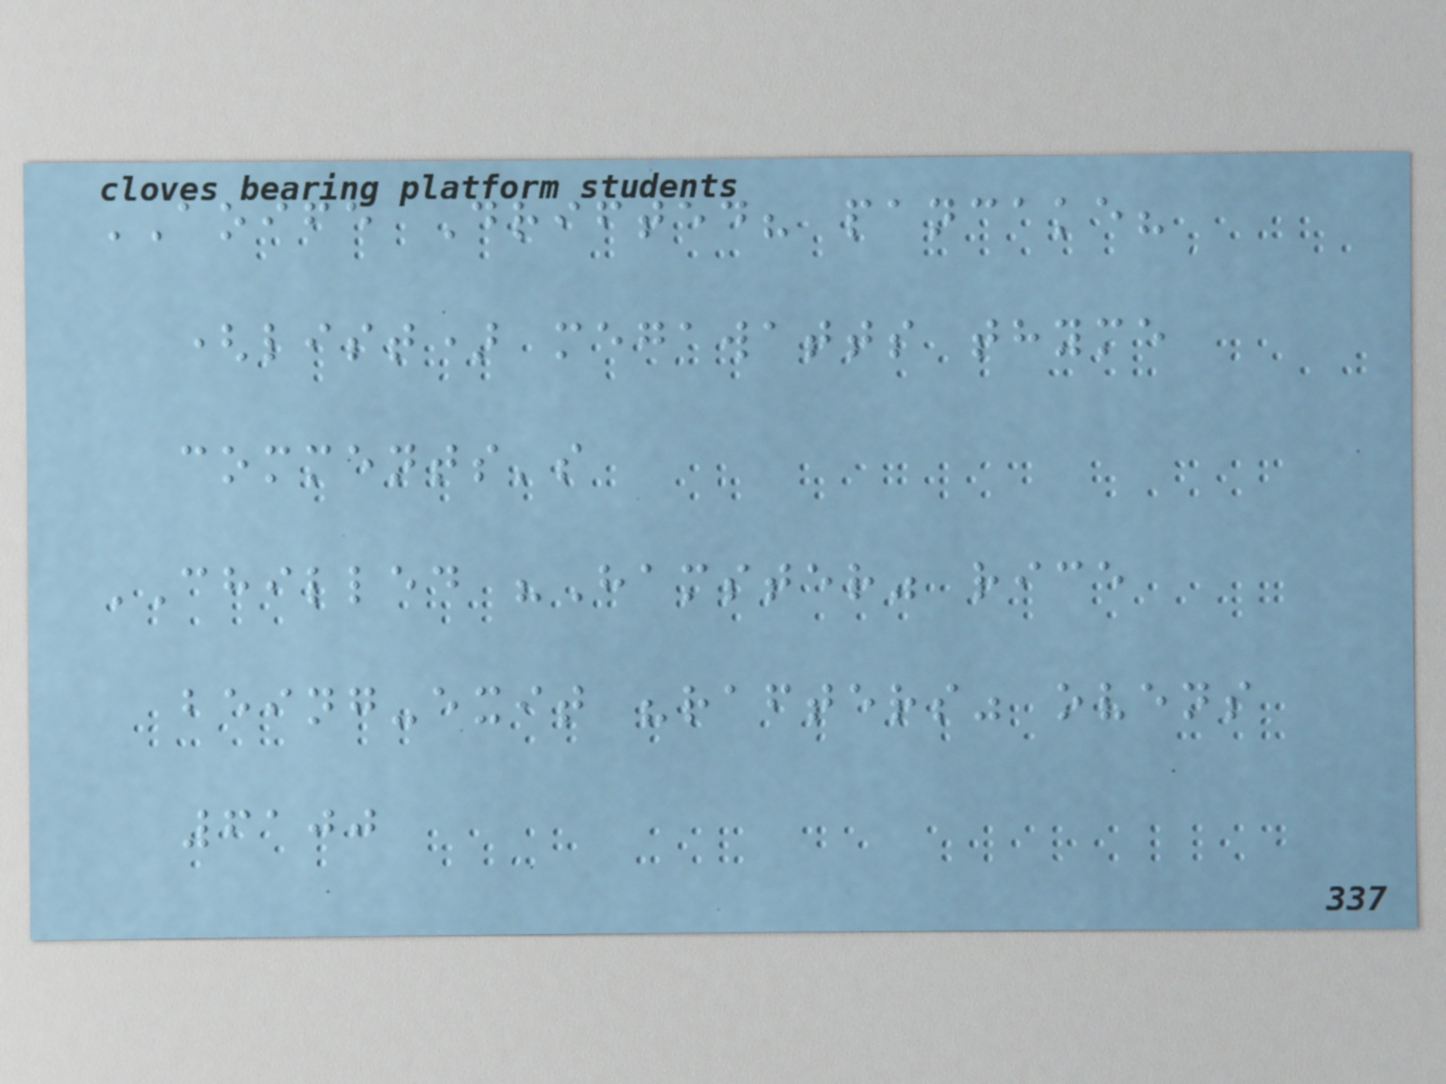AOIFE Drifted? pancake?
(list) megawatts thyme
comments's
CHILLED "Hamster" rice
being-exit "rafters" ovens
6100
